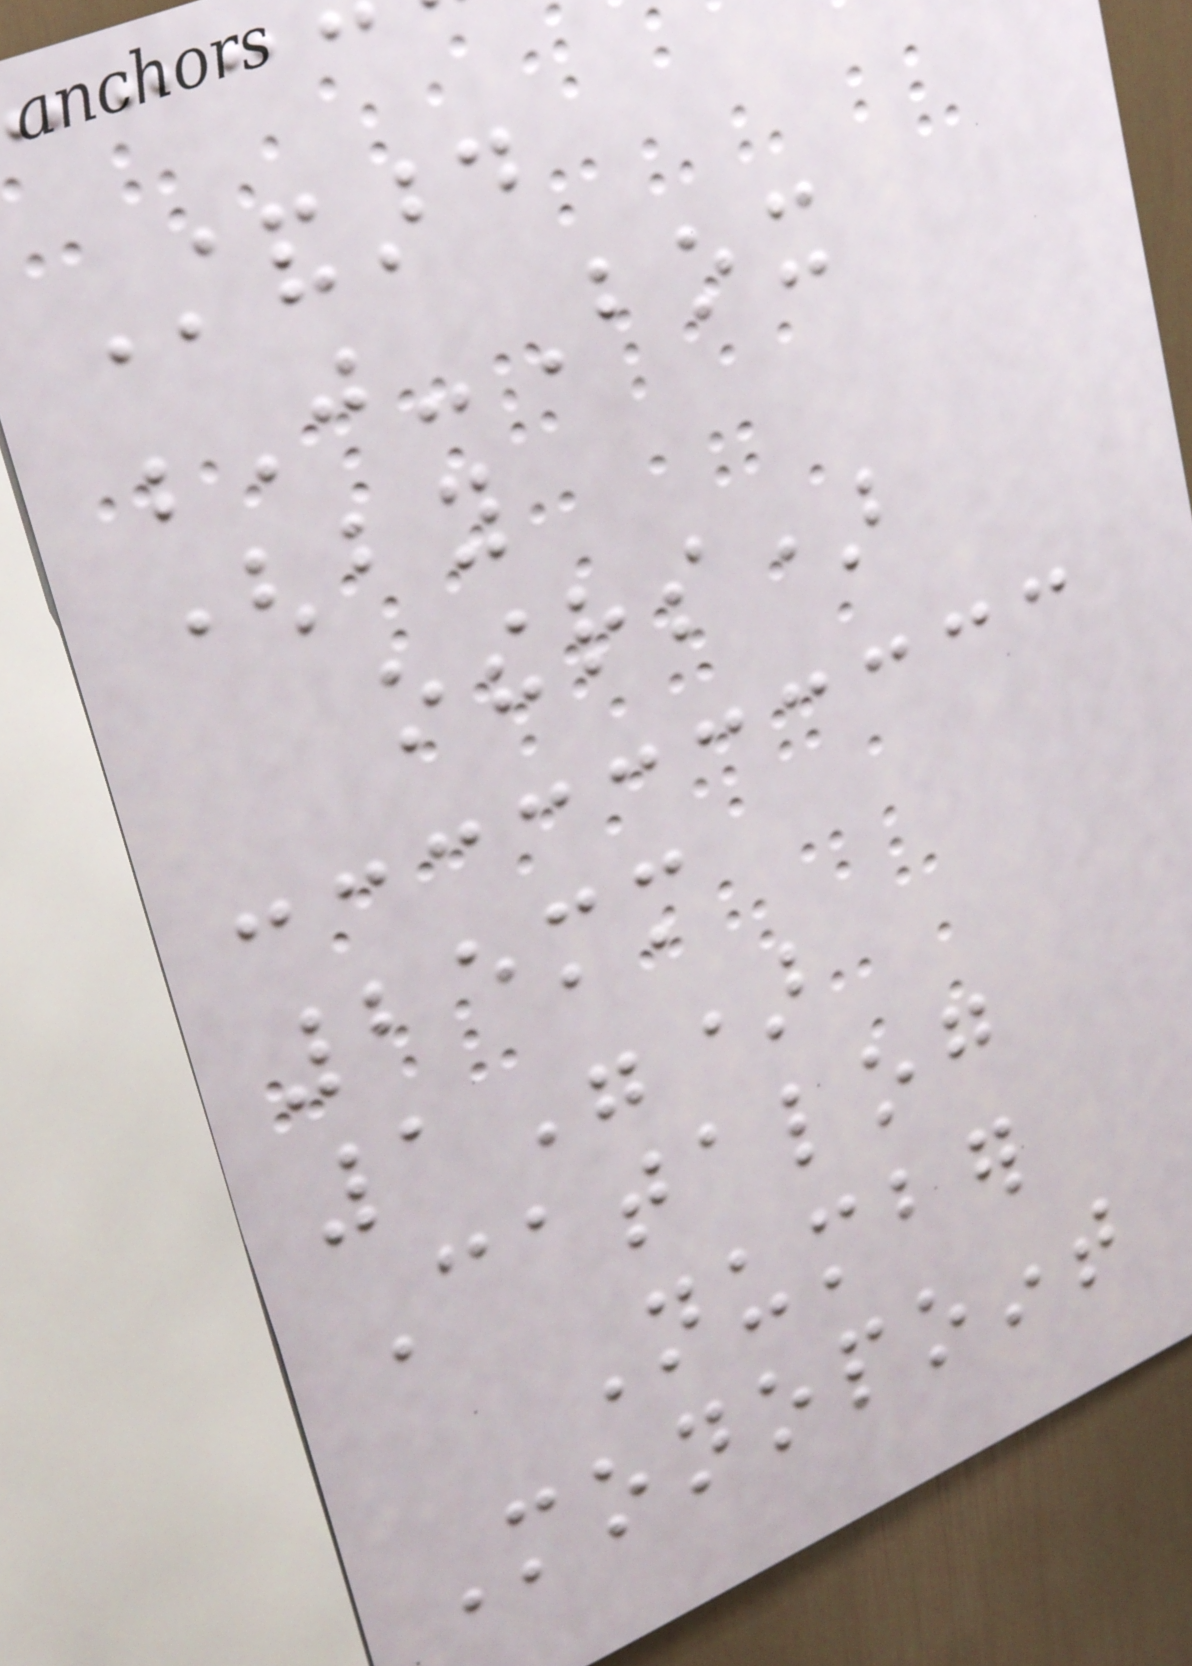Standard
J-Box
(by
others)
25mm
1")
Catalog
Number
Monopoint
